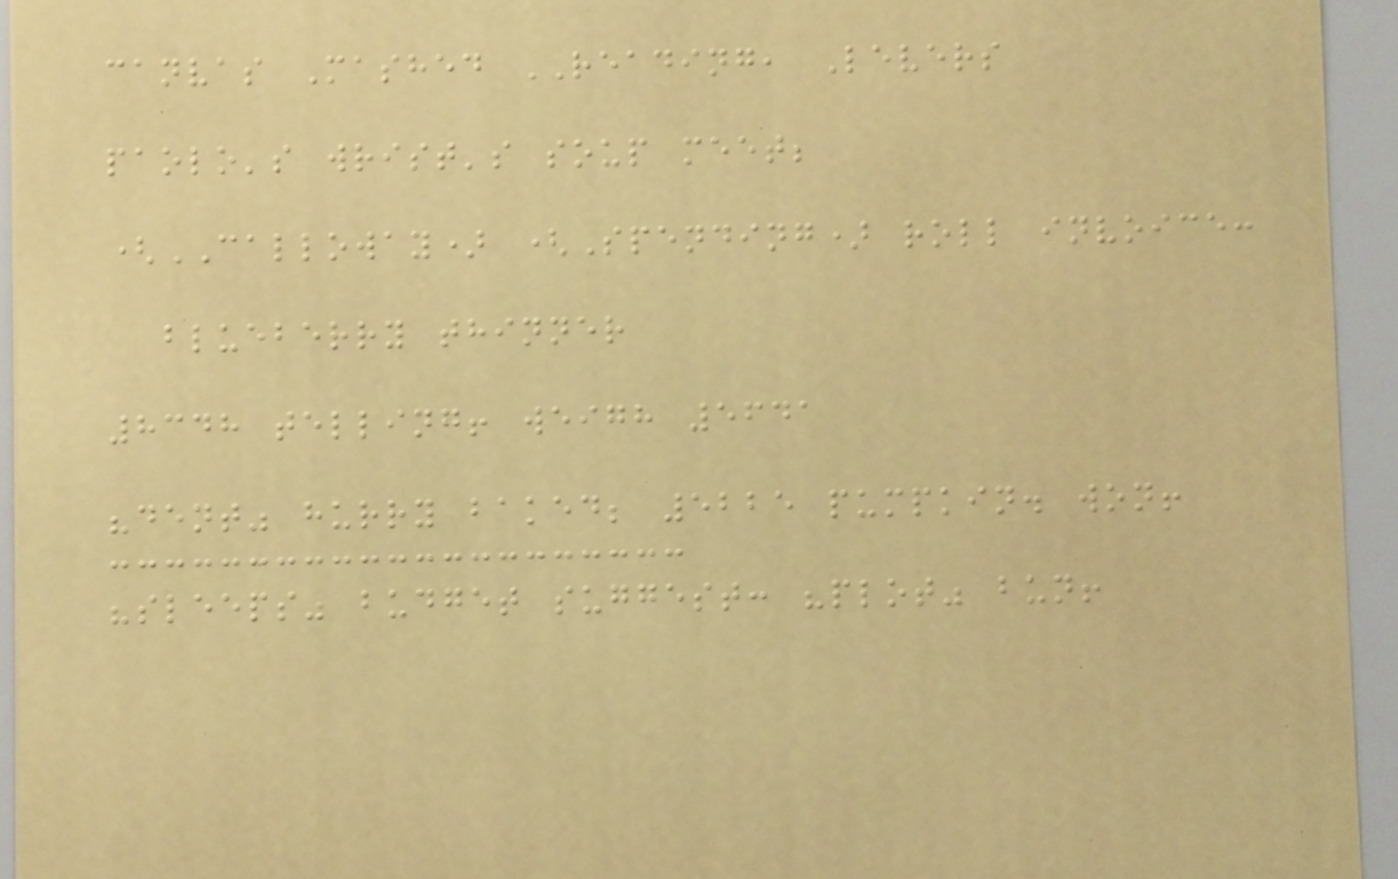canvas Mashed READING, Levers
paolo's wrist's soup meet;
(CALLOWAY) (Spending) roll invoice:
blueberry thinner
8348 telling! weigh 5641
"dent" hurry baked; 5225 pumpkin. won!
"sleeps" budget suggest: "plot" bun!
